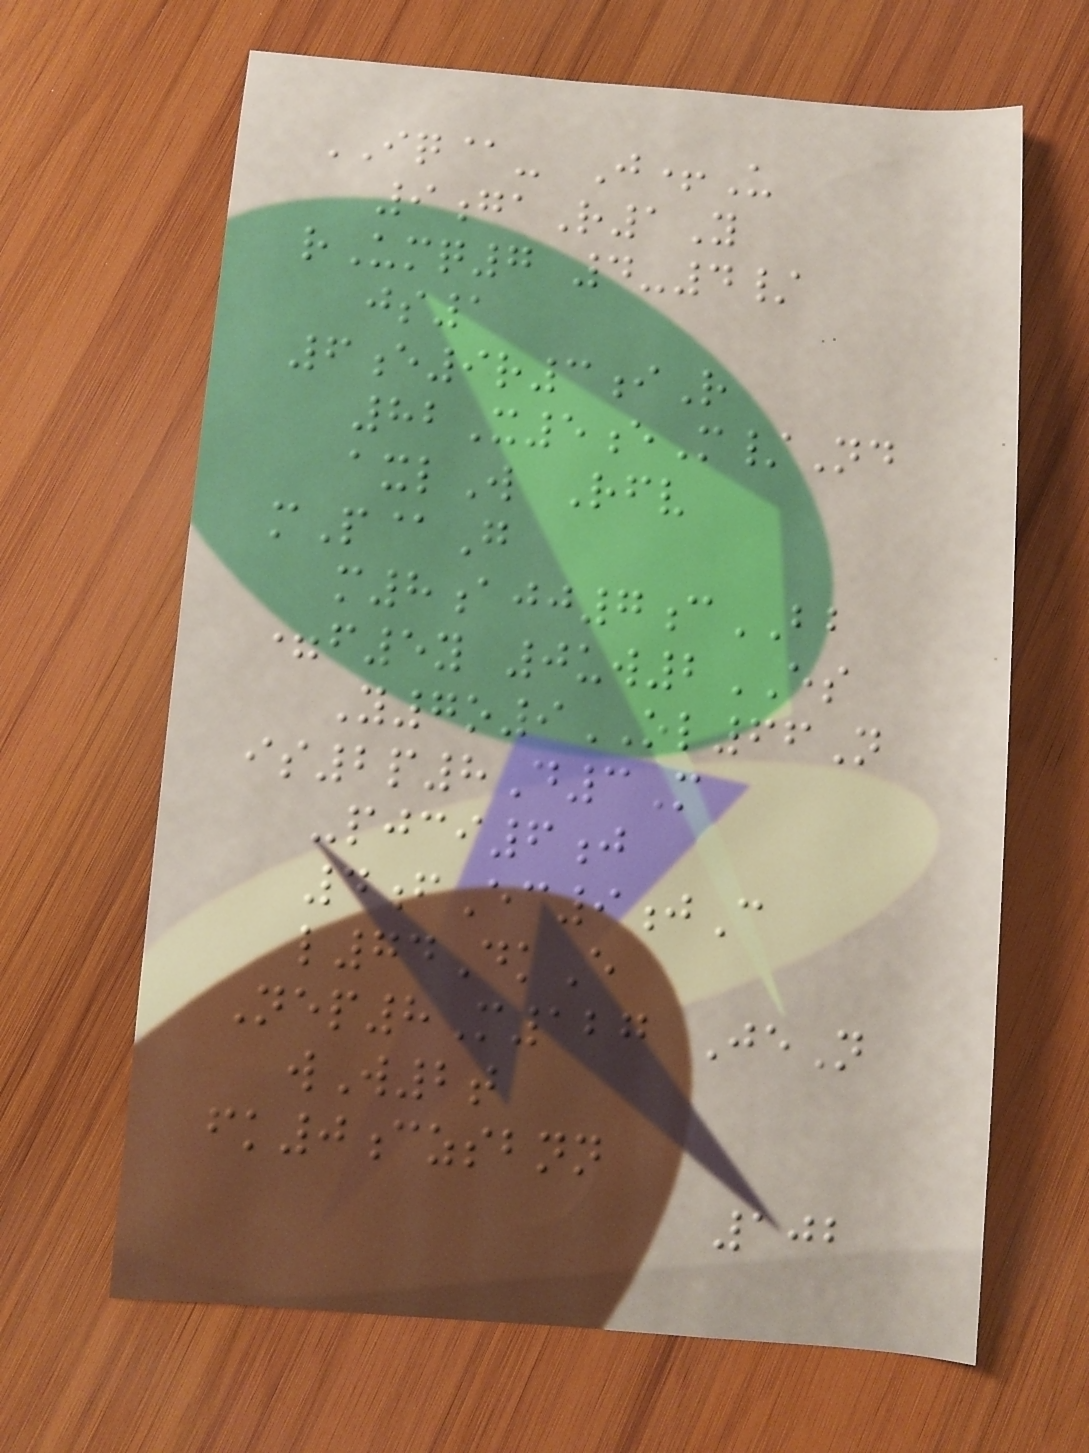IQ@- J+U
9gaR1Y
rUmq7 4-4/
js1
6e9r3iR
82X5eM/Nd
axlW Rfv
mP@G
m8ajj7cBB
=f5y 0uw2ES
Y7o9OL66N
is2p8D3M
-pjci6j
4fEc9jC
l74DkE
Nep8M127 JeN
wW2t
fk0czsbnn
102
